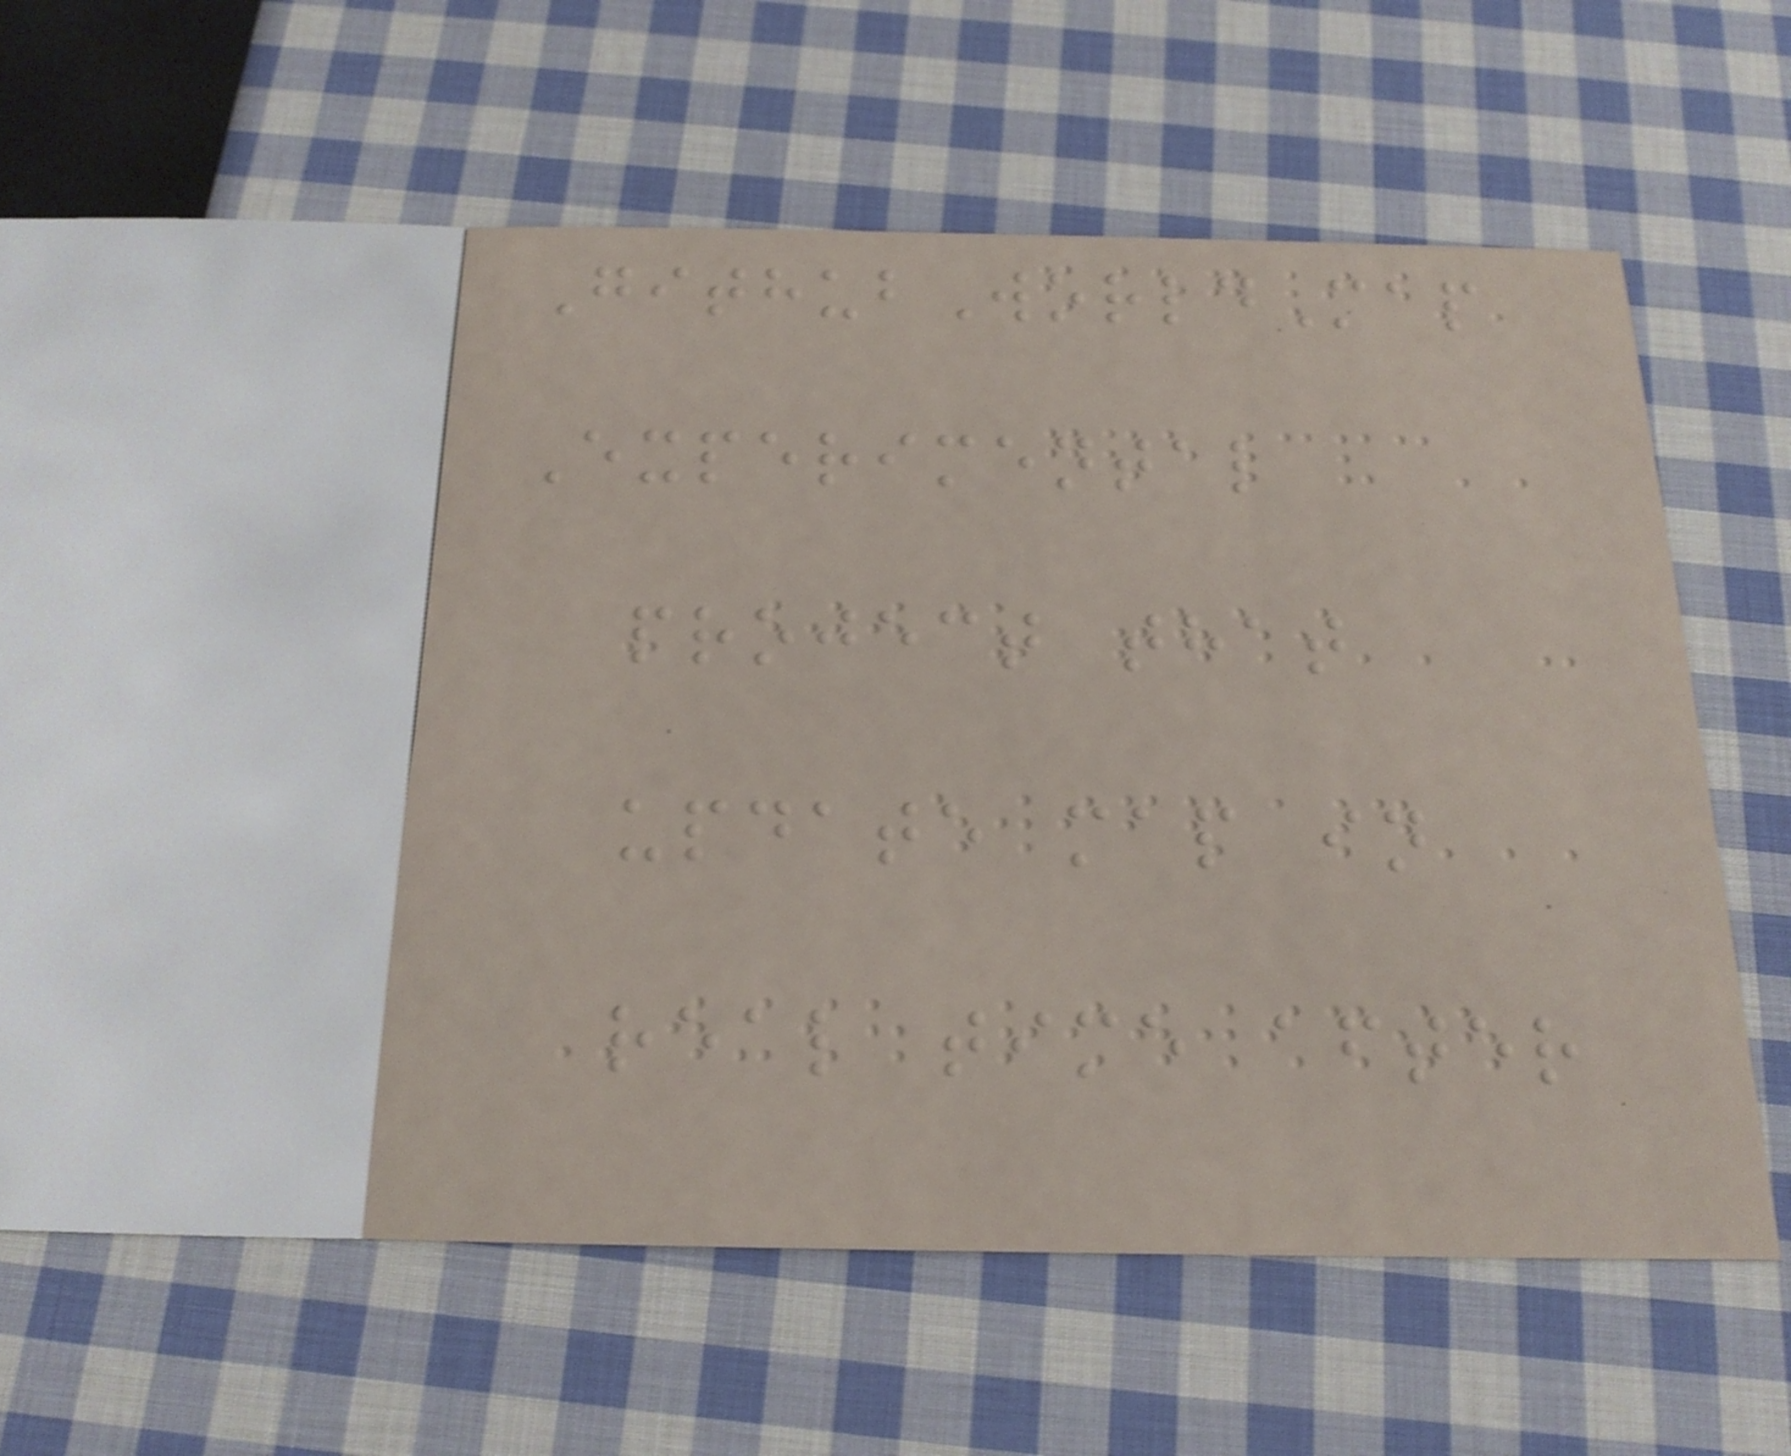GithubWorldMap
Experimental
project that
update map in
real time after
